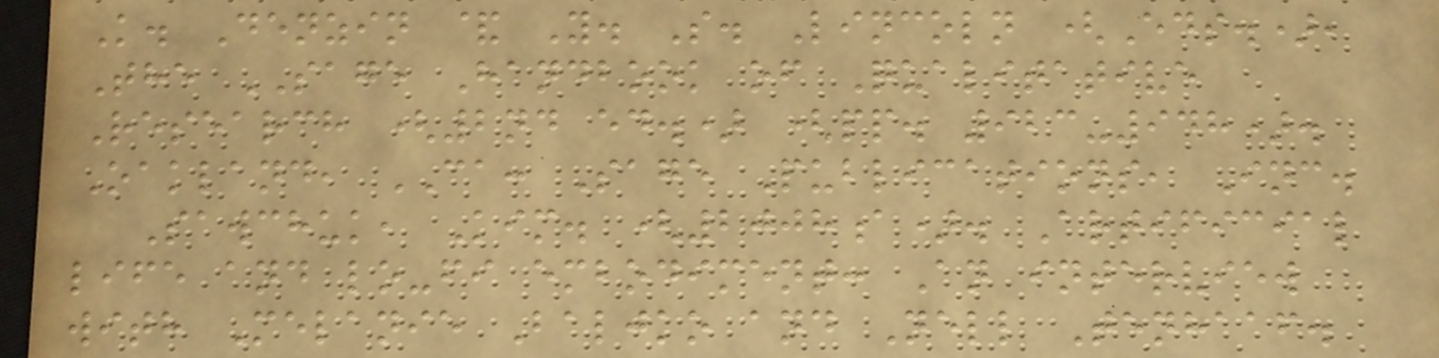K. Denzin & Y. S. Lincoln (Eds.),
The SAGE Handbook of Qualitative
Research (2nd ed.) (pp. 923-948).
Oakland, CA: Sage Publications, Inc.
Sawchuk, Kim. (2008a). Artificial
life and lo-fi embodiment: An interview
with Melanie Baljko and Nell Tenhaaf.
